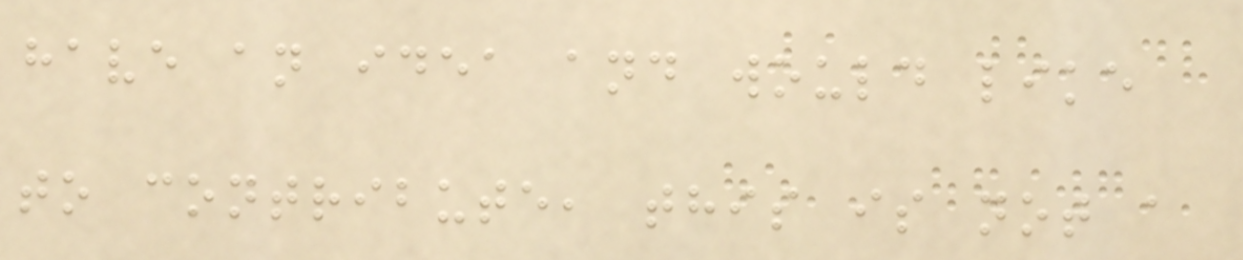have an idea and would like
to contribute, this is not a
